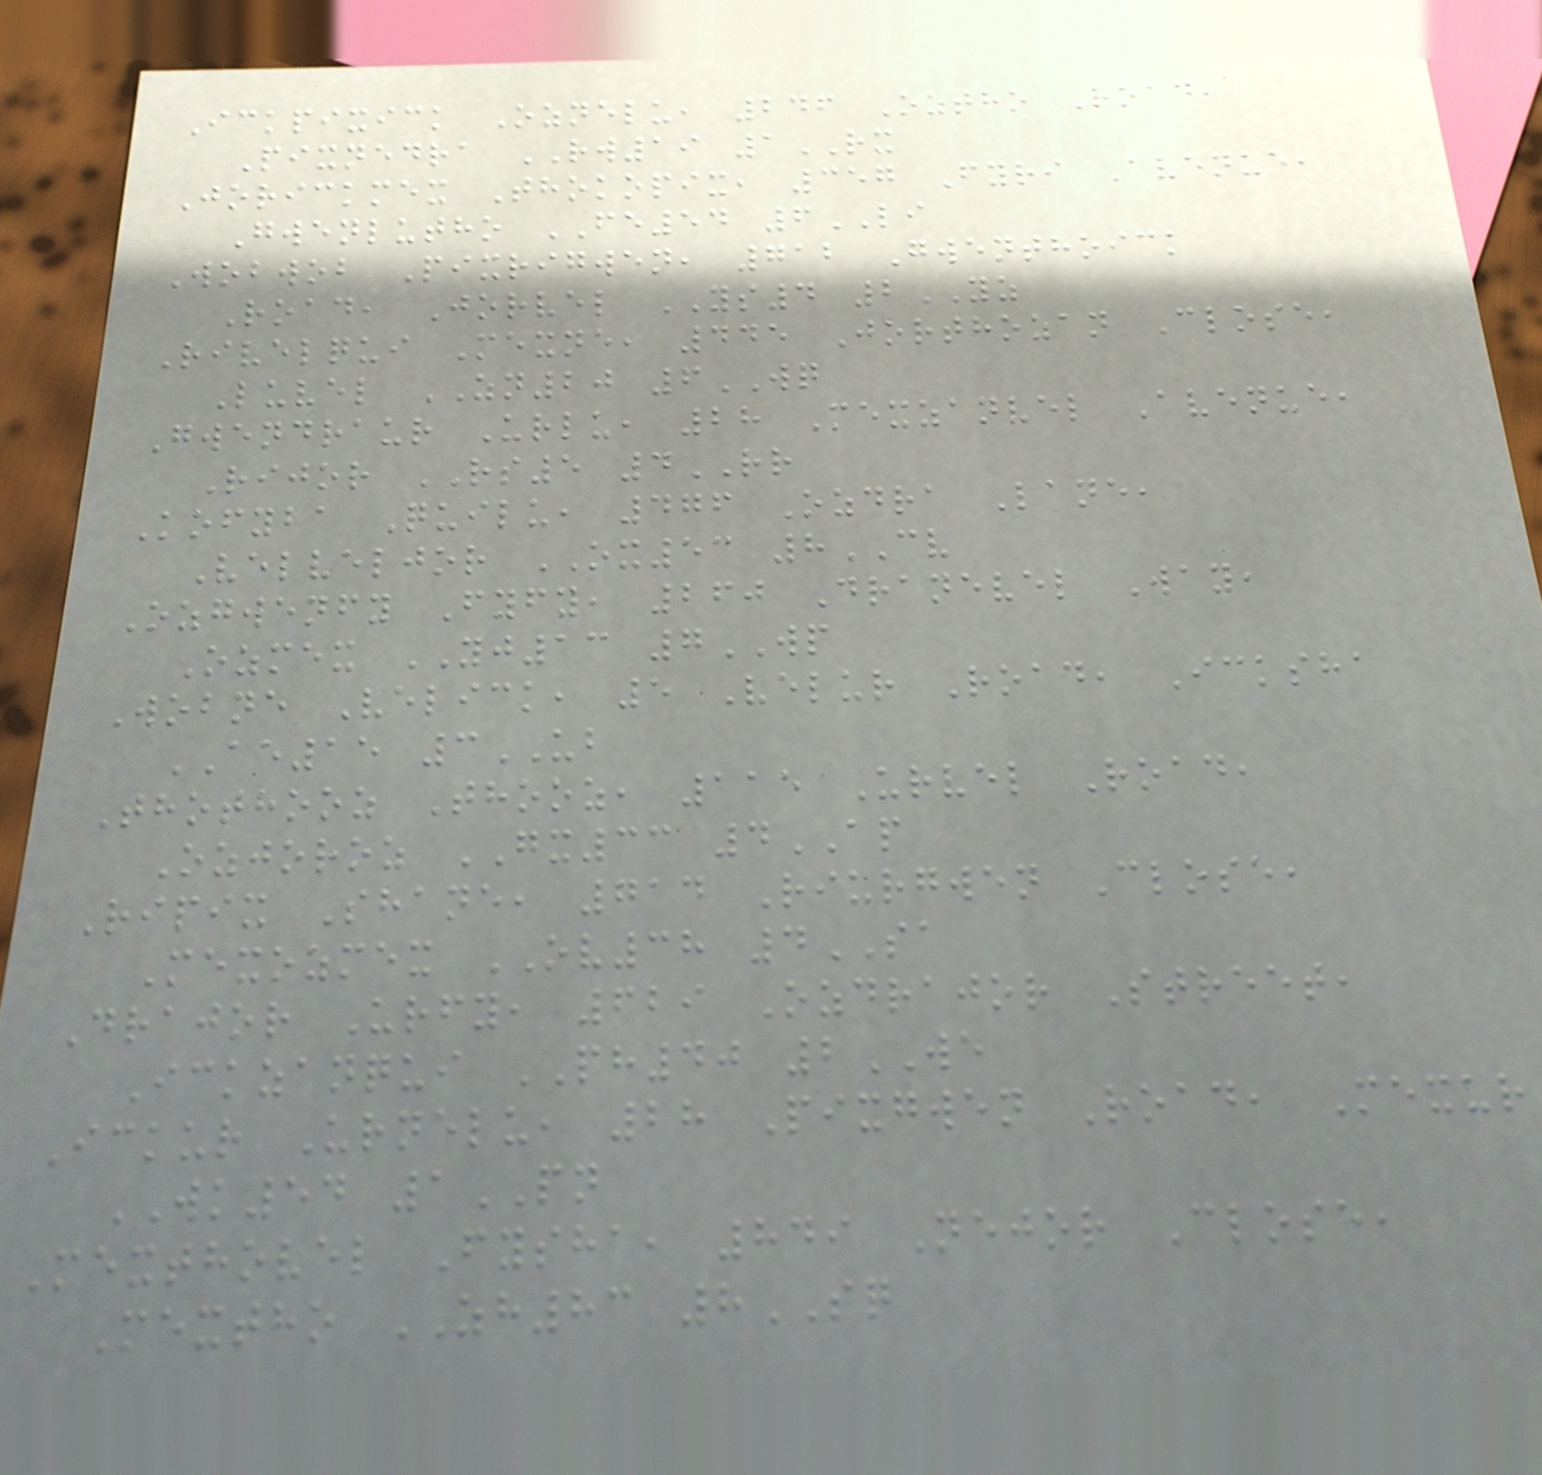Ickpixick Oznelu, 246 Oztho Road,
Pixnedra RW19 1RX
Jorickmex Thokopix, 357 Fyri Avenue,
Gwenlutho FE54 6LI
Wobwob Pixrigwen, 712 Gwenthoick
Road, Jorvel YS4 2YZ
Rivelqui Mexne, 445 Jorthozan Close,
Luvel ZN20 6WQ
Gwendraur Urlu, 28 Mexzanvel Avenue,
Rijor RS5 4RR
Kofyba Quilu, 476 Ozdra Lane,
Velveljor OX53 8CV
Ozgwenfy Fyfy, 260 Dranevel Way,
Ozmex YJ13 7WP
Wobne Velick, 5 Velur Road, Icksha
AE15 3UB
Thothooz Thooz, 115 Urvel Road,
Ozjoroz GX33 4AP
Ripix Shane, 714 Riurgwen Close,
Mexozmex OV38 4SA
Drajor Urfy, 629 Ozdrajor Street,
Ickzanqui PH40 2WE
Ickur Urnelu, 28 Pixgwen Road, Mexur
WK54 1PN
Mexthovel Fysha, 849 Nejor Close,
Mextho ZH83 8SQ
